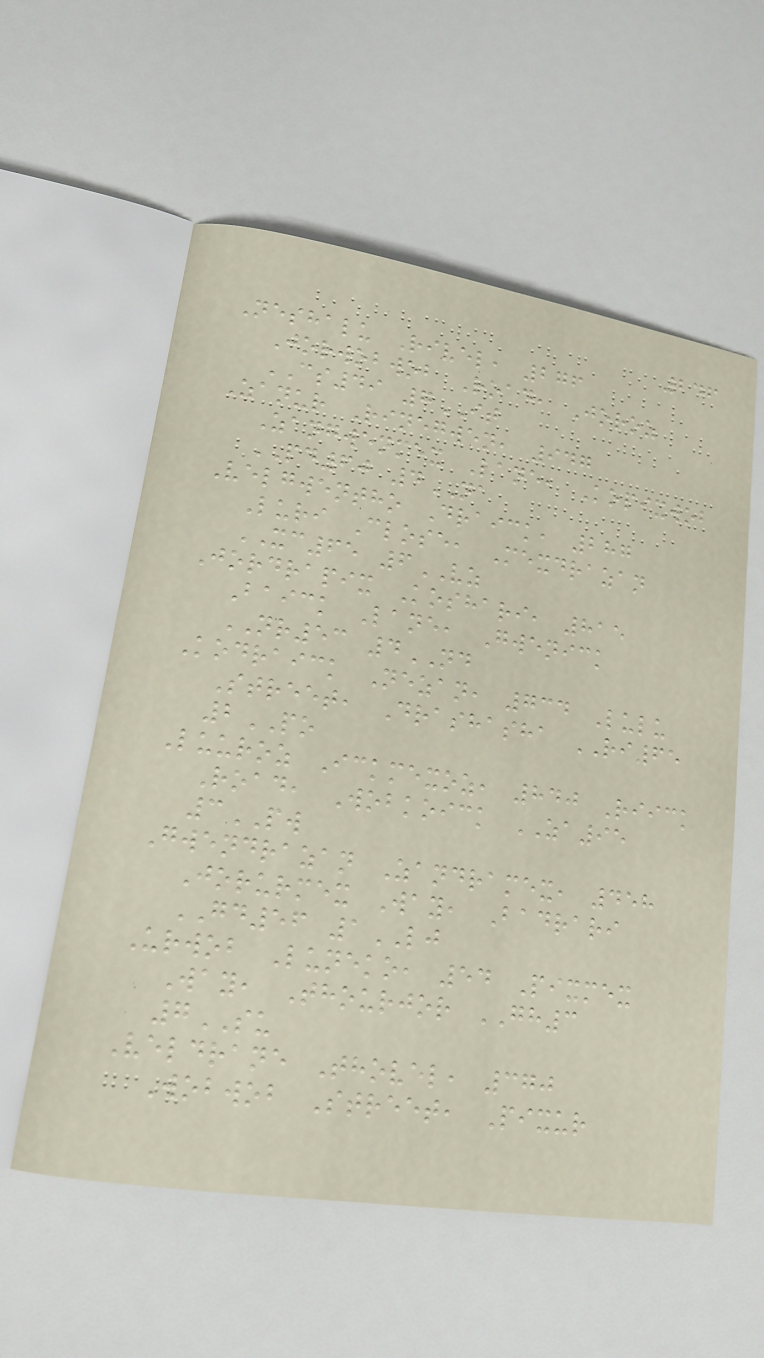246
Neshalu Rivel, 276
Jorwobwob Road, Joroz
CS49 7IT
Zanur Rinegwen, 947
Zangwenmex Lane, Kopixwob
PD60 4NA
Velgwentho Draick, 287
Luri Close, Mexdrazan
XC65 6VZ
Jordrapix Koshari, 815
Baick Lane, Gwenick
NR53 4ND
Kodraick Nezan, 734 Lulu
Street, Drashasha RI65
2PO
Luuroz Ickmexoz, 840 Riick
Road, Wobkoick ZA95
3PW
Gwendrazan Zandramex, 458
Jorurmex Way, Badrari
GD56 1LJ
Urwob Luneko, 54 Pixmex
Way, Thourjor GH3
7SU
Veldrane Thovel, 370
Wobwob Street, Pixur
